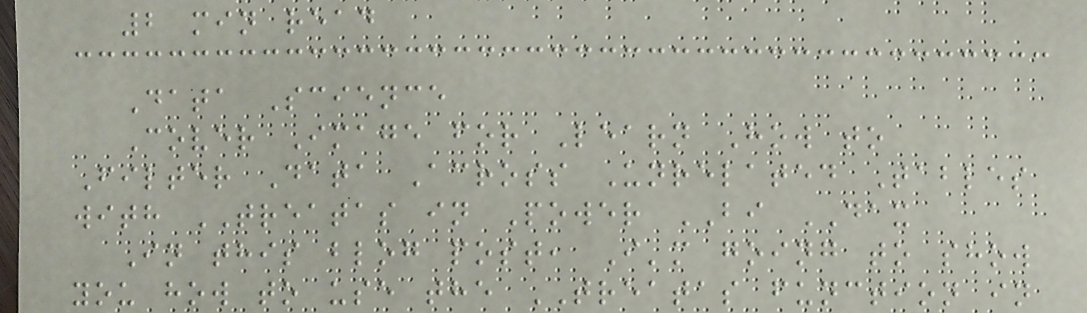2 min read
Data Science
Cover Image for Learn How to
Filter Data Across Unrelated Tables
with TREATAS in Power BI DAX
In this blog post, I'm going to show
you how to use the TREATAS function in
